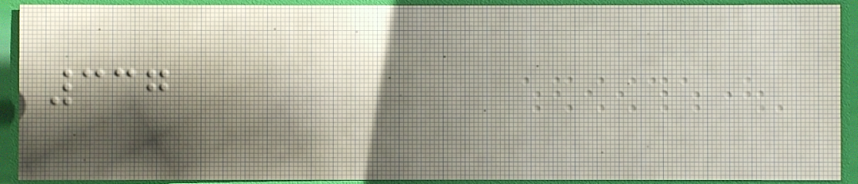337
